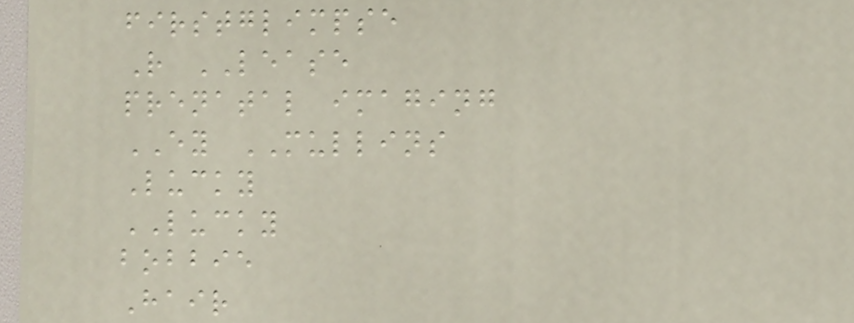firstglimpse
R LEASE
prenatal imaging
EY MULLINS
Lucky
LUCKY
bobbie
Hair
